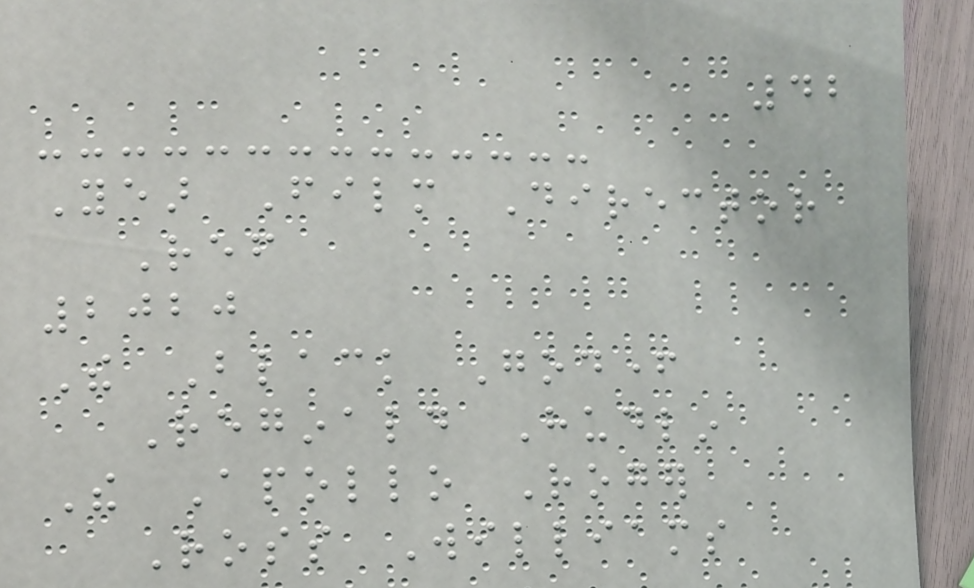42
Year Film Director
Ref
2020
The Black Godfather
Reginald Hudlin
The Apollo Roger
Ross Williams
